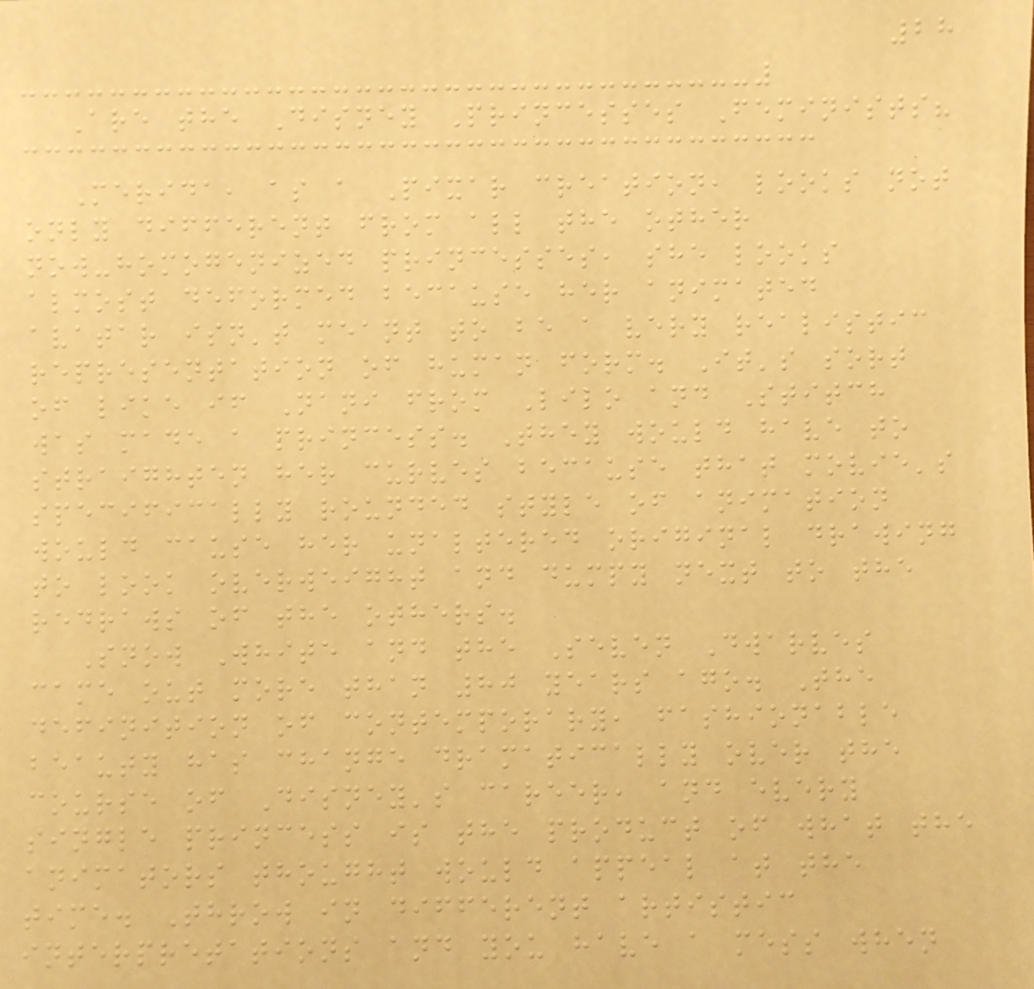28
Are the Disney Princesses Feminists?
Merida, as a Pixar creation, looks not
only different from all the other
now-homogenized princesses, she looks
almost deformed because her animated
avatar isn't meant to be a very realistic
representation of human form. It's sort
of like if Nani from Lilo and Stitch
was made a princess. They would have to
straighten her curves because that movie's
specifically rounded style of animation
would cause her unaltered original drawing
to look overweight and dumpy next to the
redraws of the others.
Snow White and the Seven Dwarves
came out more than 80 years ago. The
definition of contemporary, fashionable
beauty has change dramatically over the
course of Disney's career, and every
single princess is the product of what the
animators thought would appeal at the
time. Throw in different artistic
interpretations and you have a mess when
